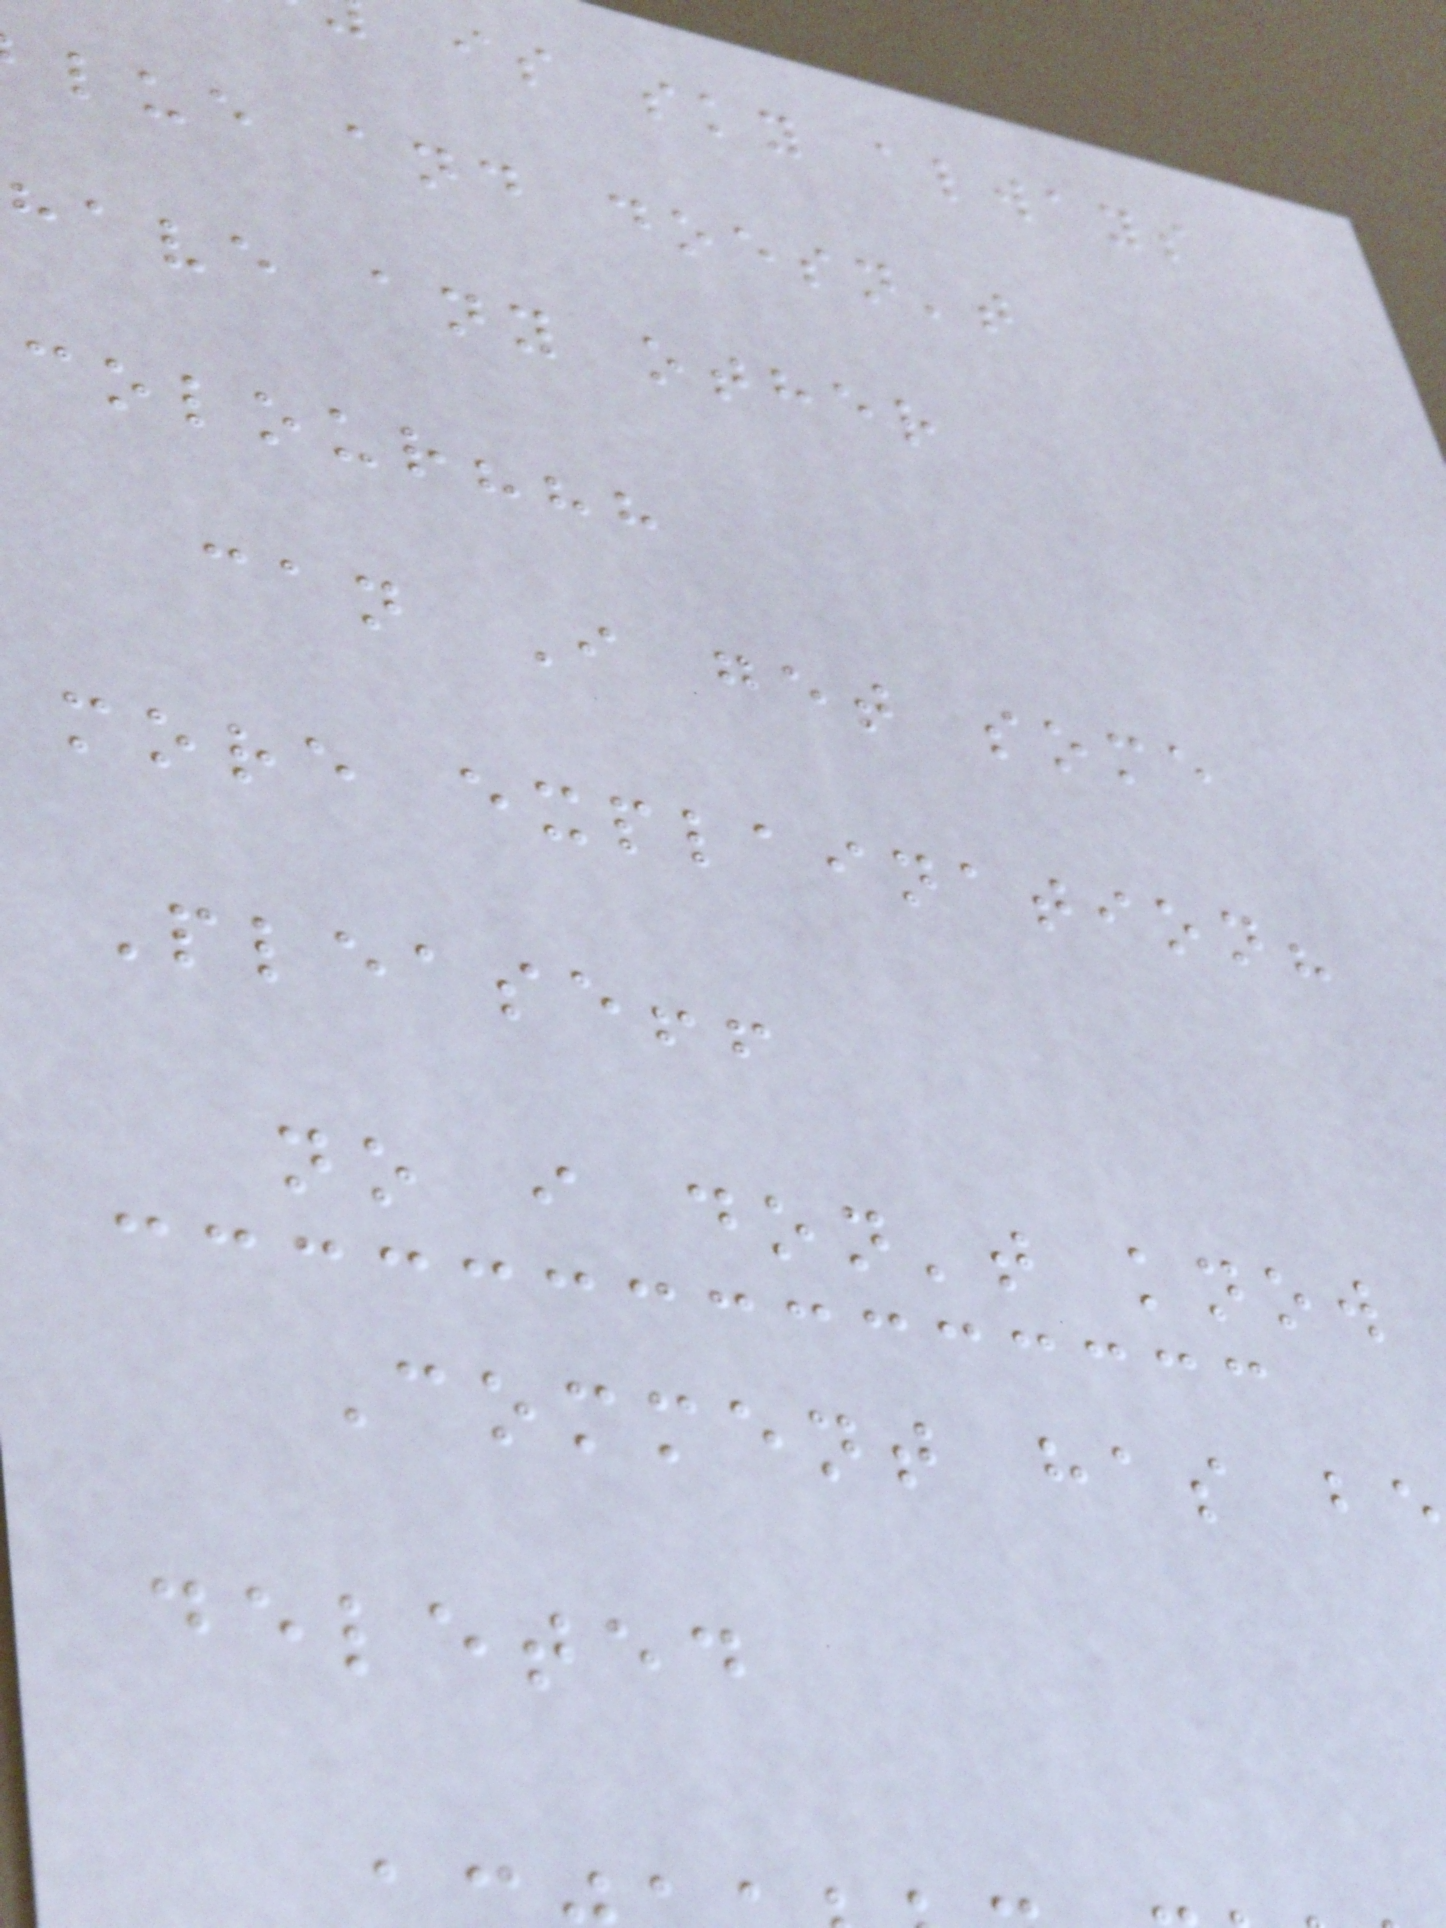is sky always
lue and doesn't
have any other
colour???
can I get some
more explaination?
Please!!
no i don't know
Comment has b
deleted
